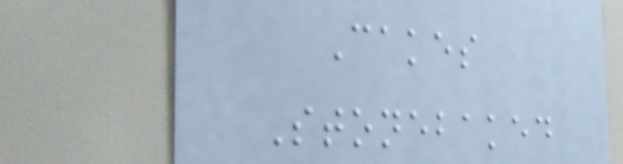Cakes
Stonebaked
